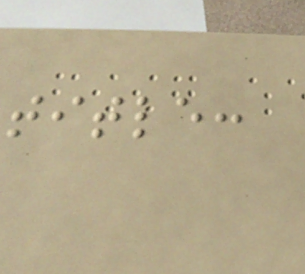title:
